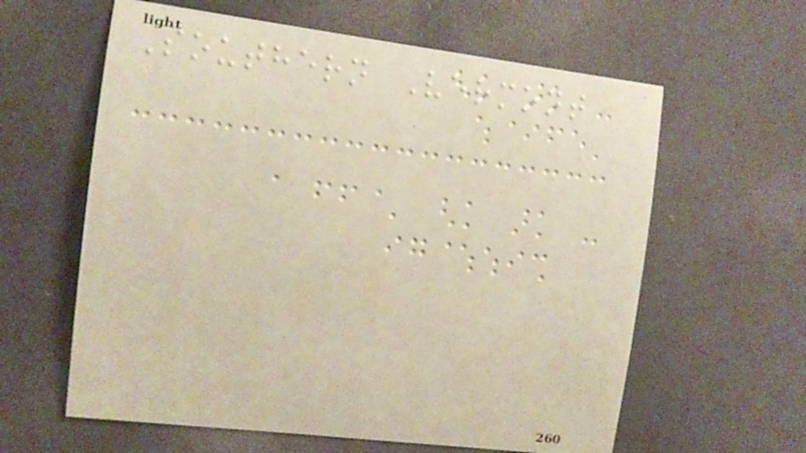Southern Vermont
